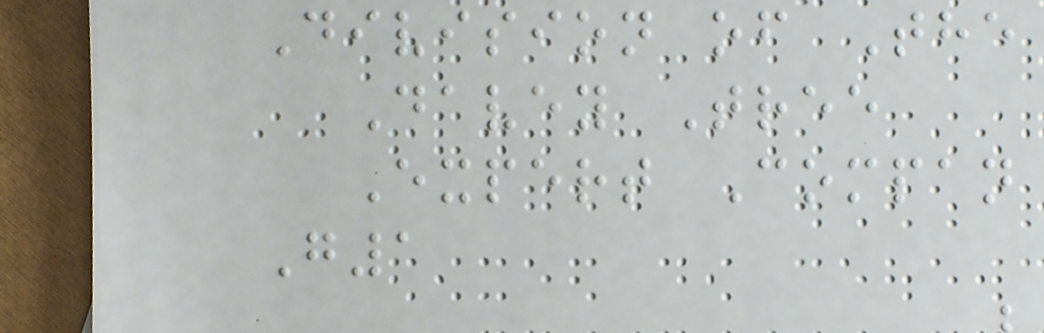Division of The
Davey Tree
Expert Compan
G1
